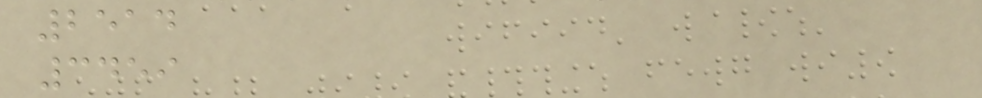2514
3459
